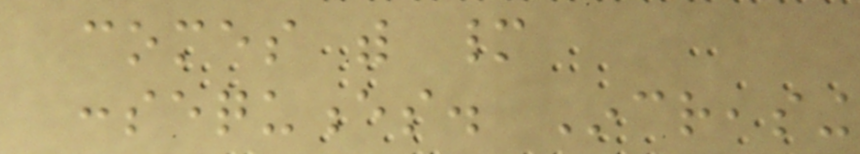comes with many
consequences. Increasing
